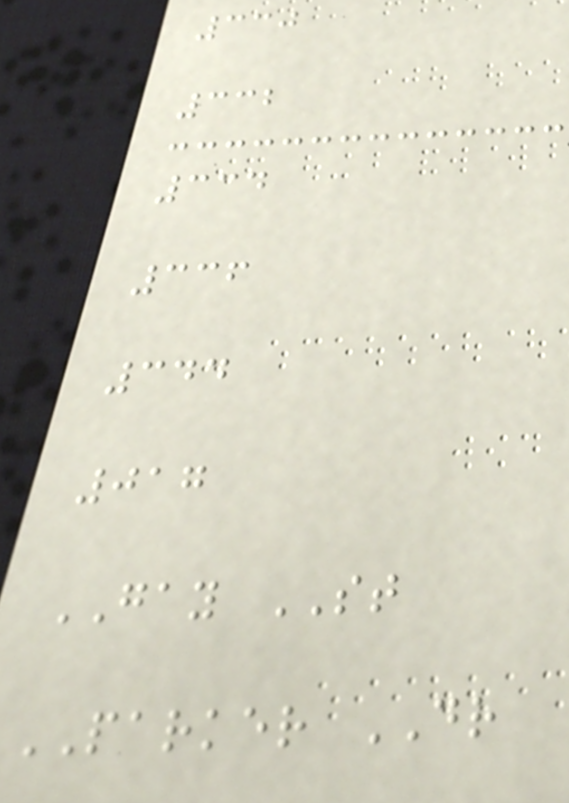330
332
334
336
344
017
GAY ST
PARKER DR
